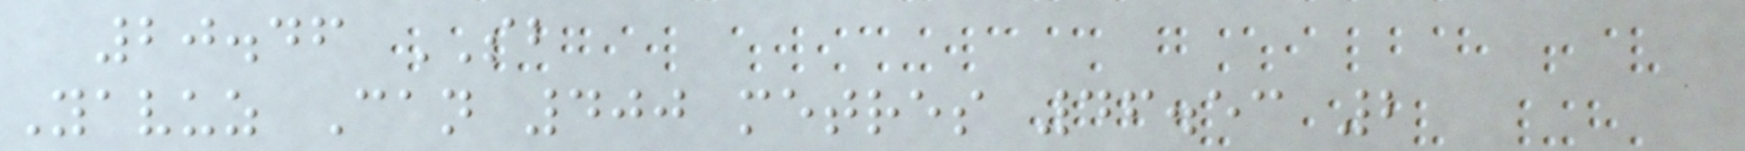20.46 SB
Yavuz Can 400 metres 46.53 2
